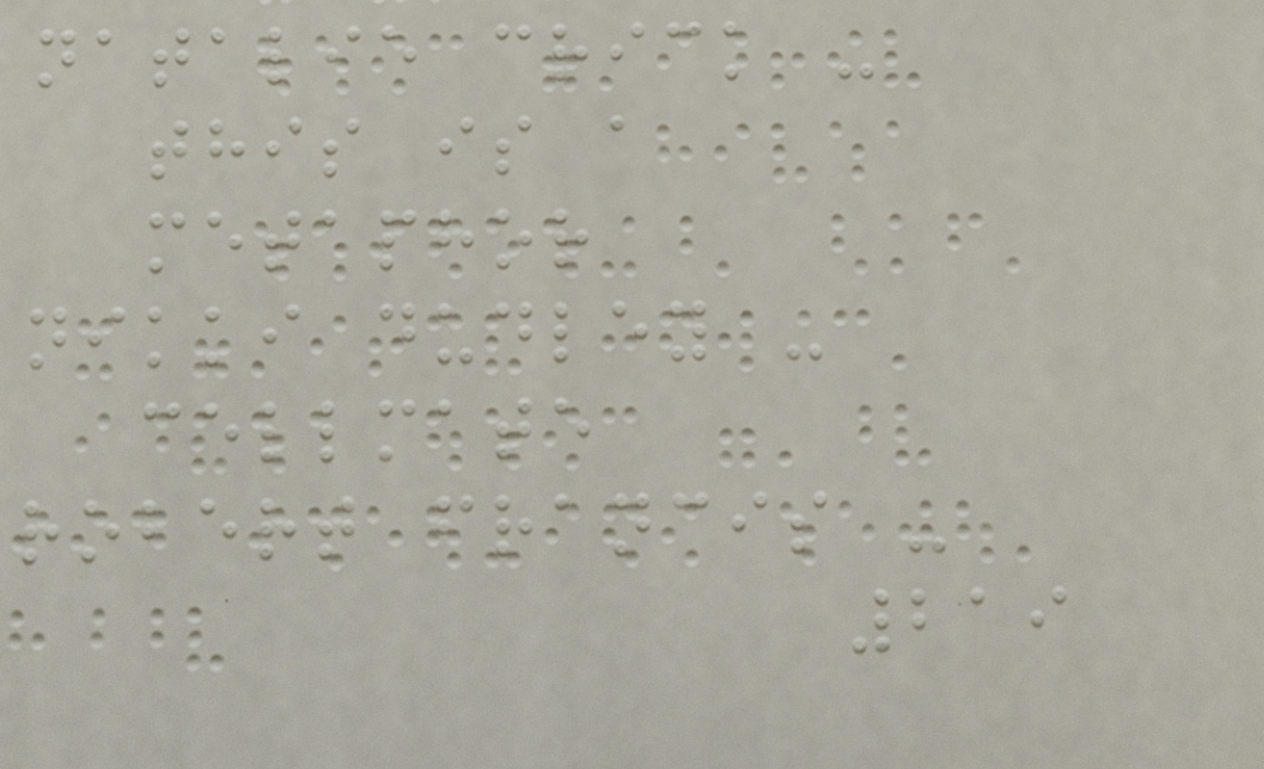natalie crick -
this is a
metaphor
nikki dudley -
cellmate
robert francis -
219
